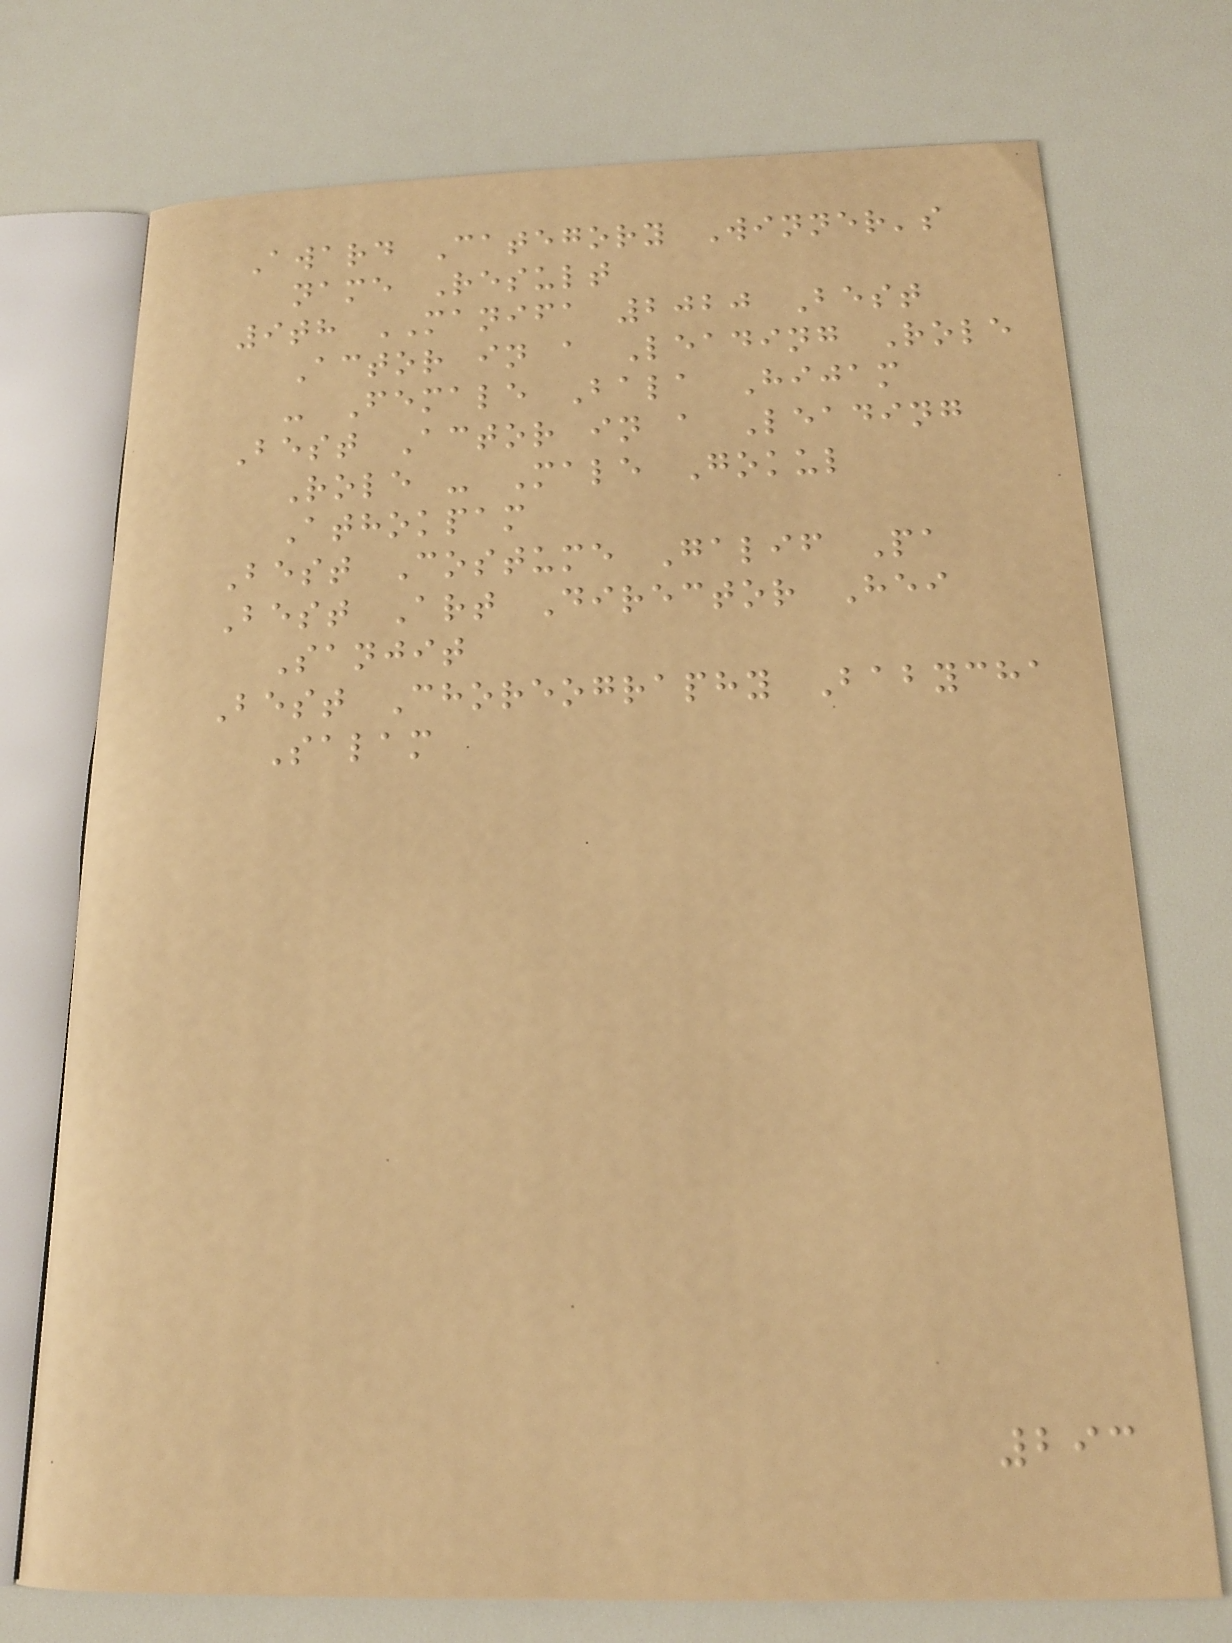Award Category Winner's
name Result
9th MANIFA 2020 Best
Actor in a Leading Role
- Female Bala Hijam
Best Actor in a Leading
Role - Male Gokul
Athokpam
Best Costume Galif Pa
Best Art Director Hei
Sanjit
Best Choreography Babycha
Salam
293
